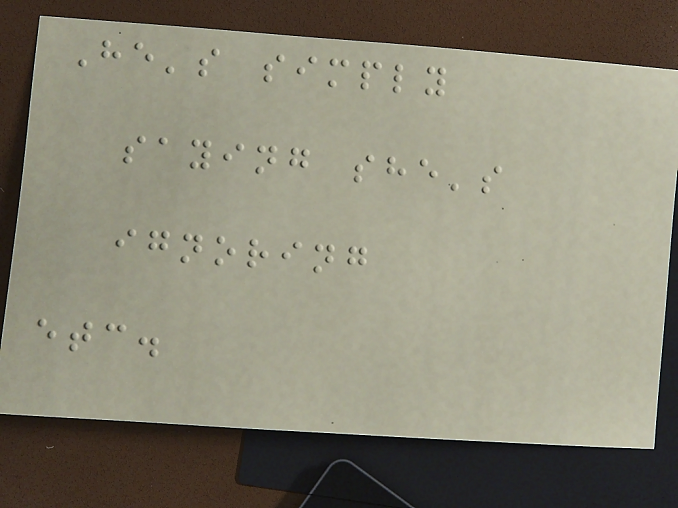He's simply
saying she's
ignoring
etc.
